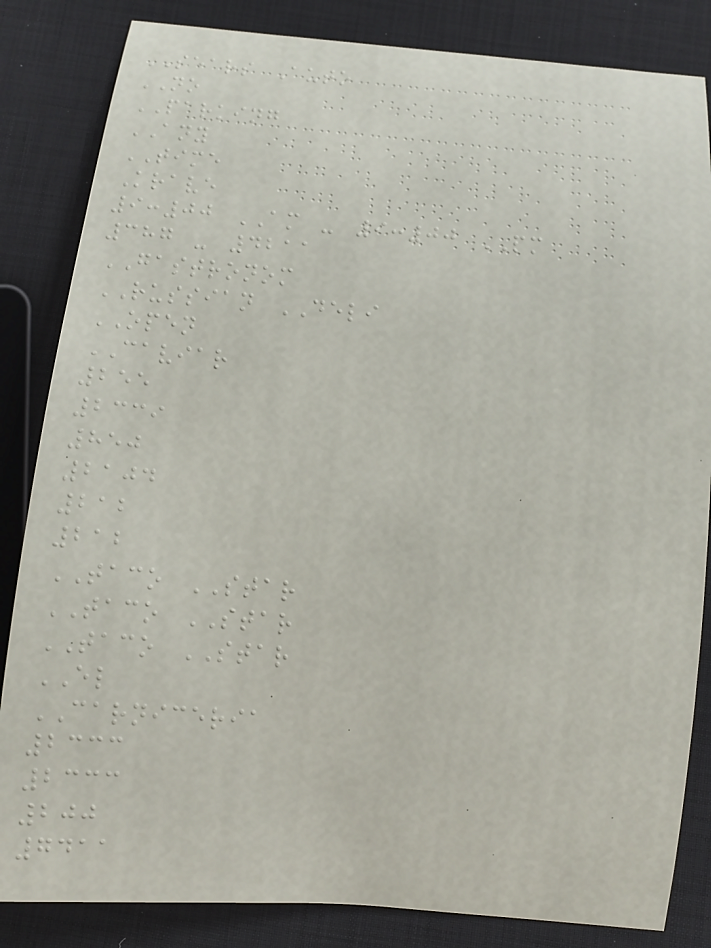SEARS Auto
NO
PARKING
ANY
TIME
Krave
9:00 AM - 9:00 PM
387 - 4211
GASTRONOM
RUSSIAN DELI
OPEN
CAVIAR
255
2339
850
2104
212
212
TACO STAR
TACO STAR
TACO STAR
EL
CARNICERIA
2333
2333
200
7411
